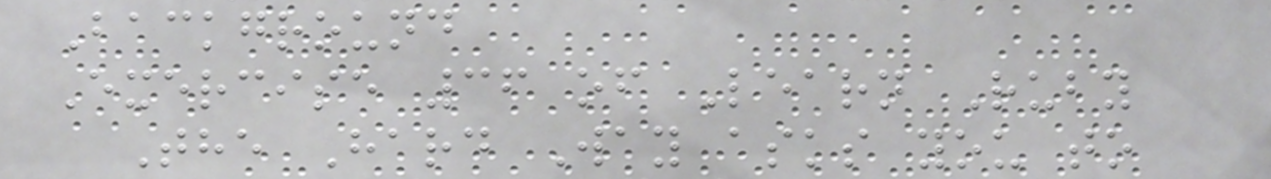Background
Exercise 36 of Learn Ruby
The Hard Way asks you to
